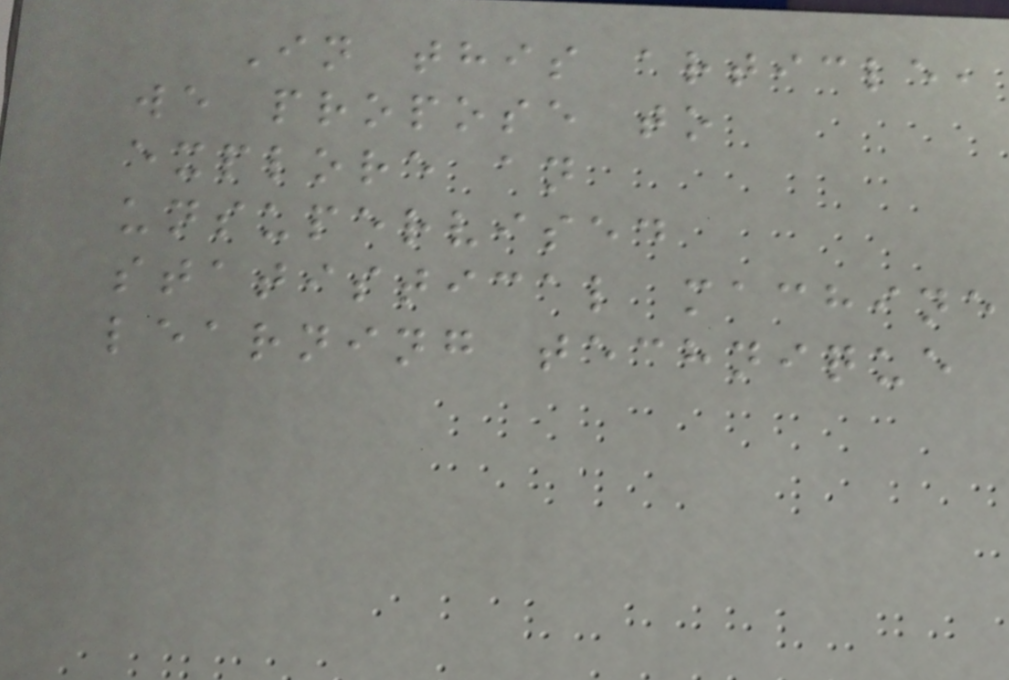In this article,
we propose to
explore an
unsupervised
statistical machine
learning technique
